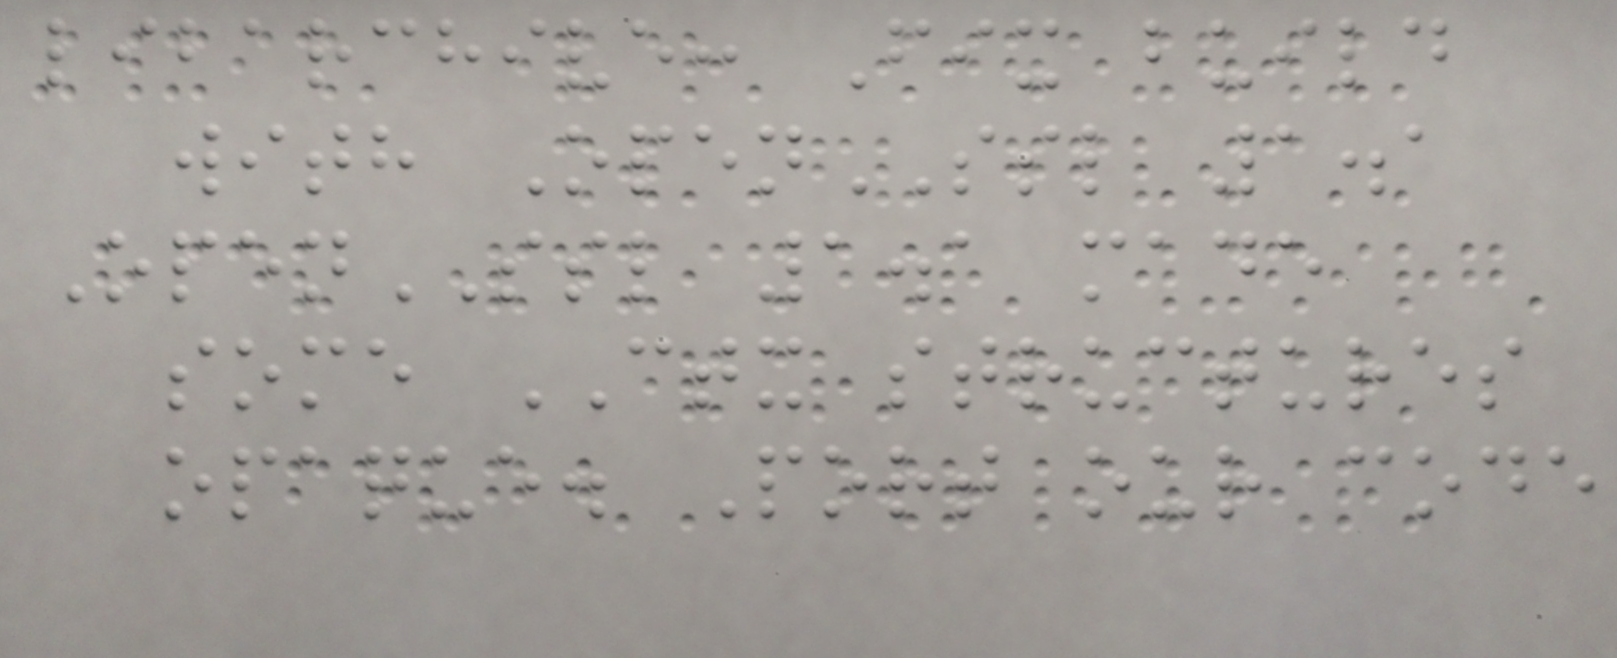libarchive: Fix build
with OpenSSL 1.1
OpenSSL 1.1 made
some CTX structures
opaque. Port our code
